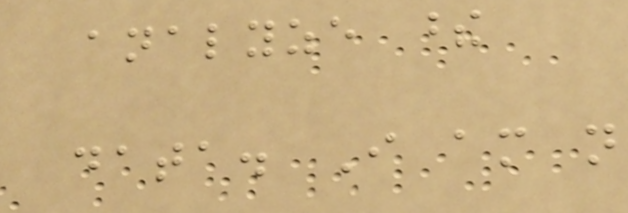analyze these
data. I am not
